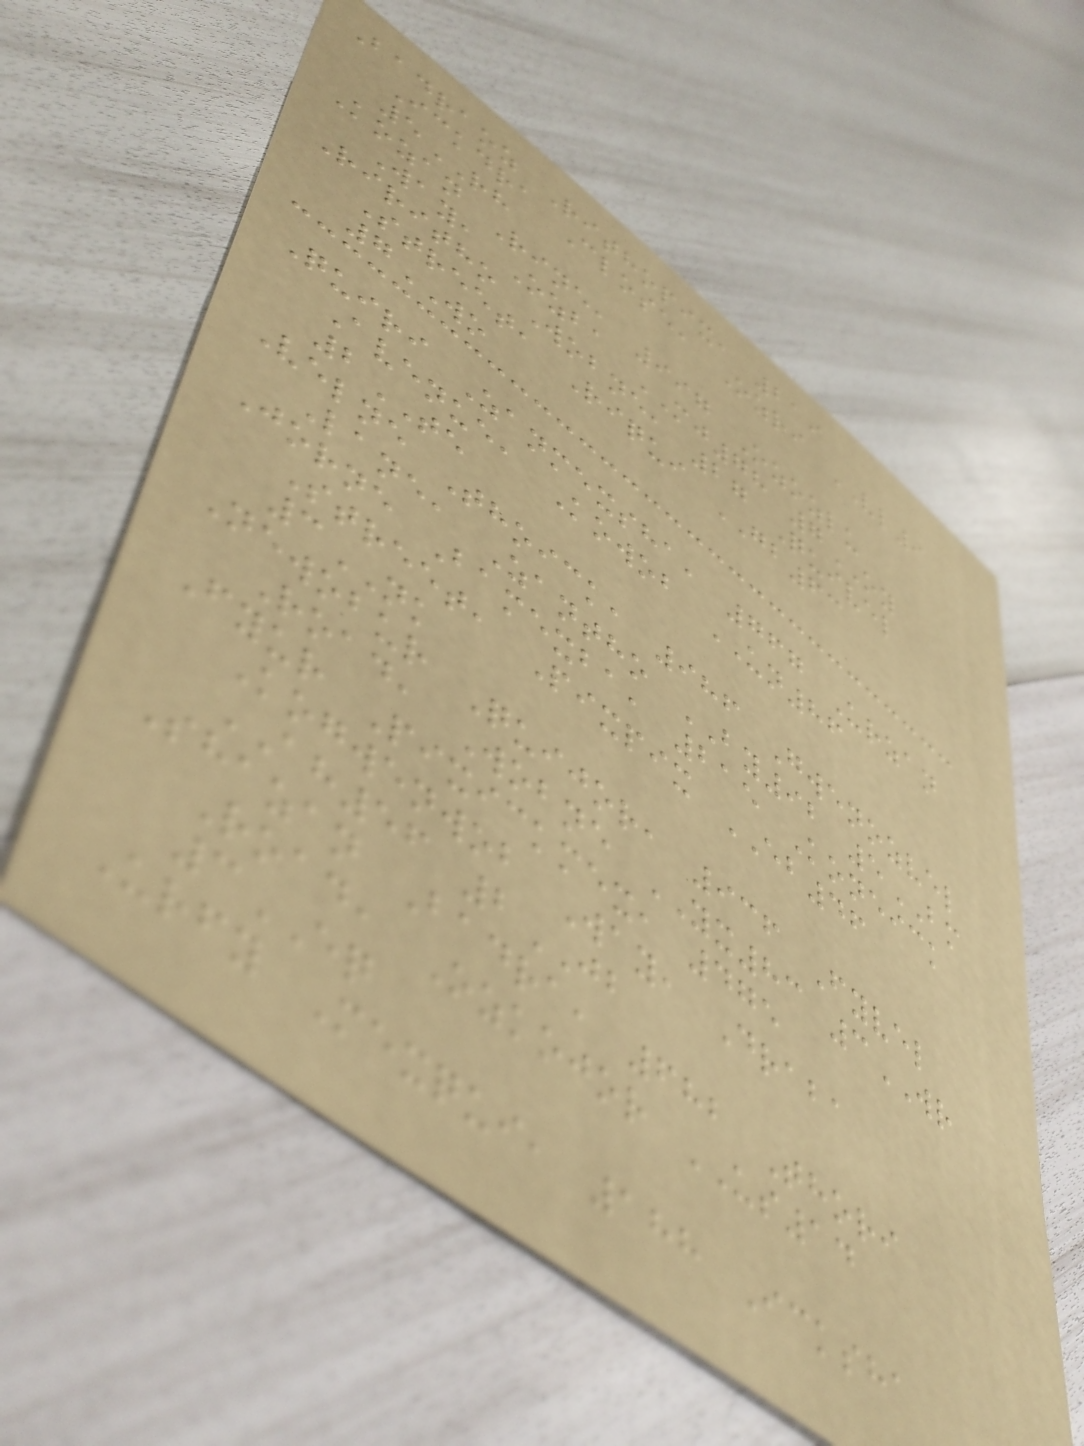Badraoz Rithopix, 219
Ickdra Close, Ozri VL9
5RH
Kozan Rine, 997 Ozozlu
Way, Ozba MJ78 7OY
Riritho Wobne, 27 Quivel
Street, Riqui GB63
7WO
Quiri Zanmexsha, 767 Urzan
Avenue, Kowob UN86
2TE
Velne Thoick, 986 Gwenozvel
Lane, Zantho BY92 5BM
Jorne Bamexba, 215 Koneick
Street, Pixpix EB46
3NK
Newobur Quijor, 936 Fyvel
Road, Wobne YX83 3WR
Fyur Pixickmex, 475
Kogwenwob Way, Draba
AH56 2JB
Shazan Badra, 682 Thori
Road, Ozkojor US14
3EQ
Urfy Mexqui, 188 Icksha
